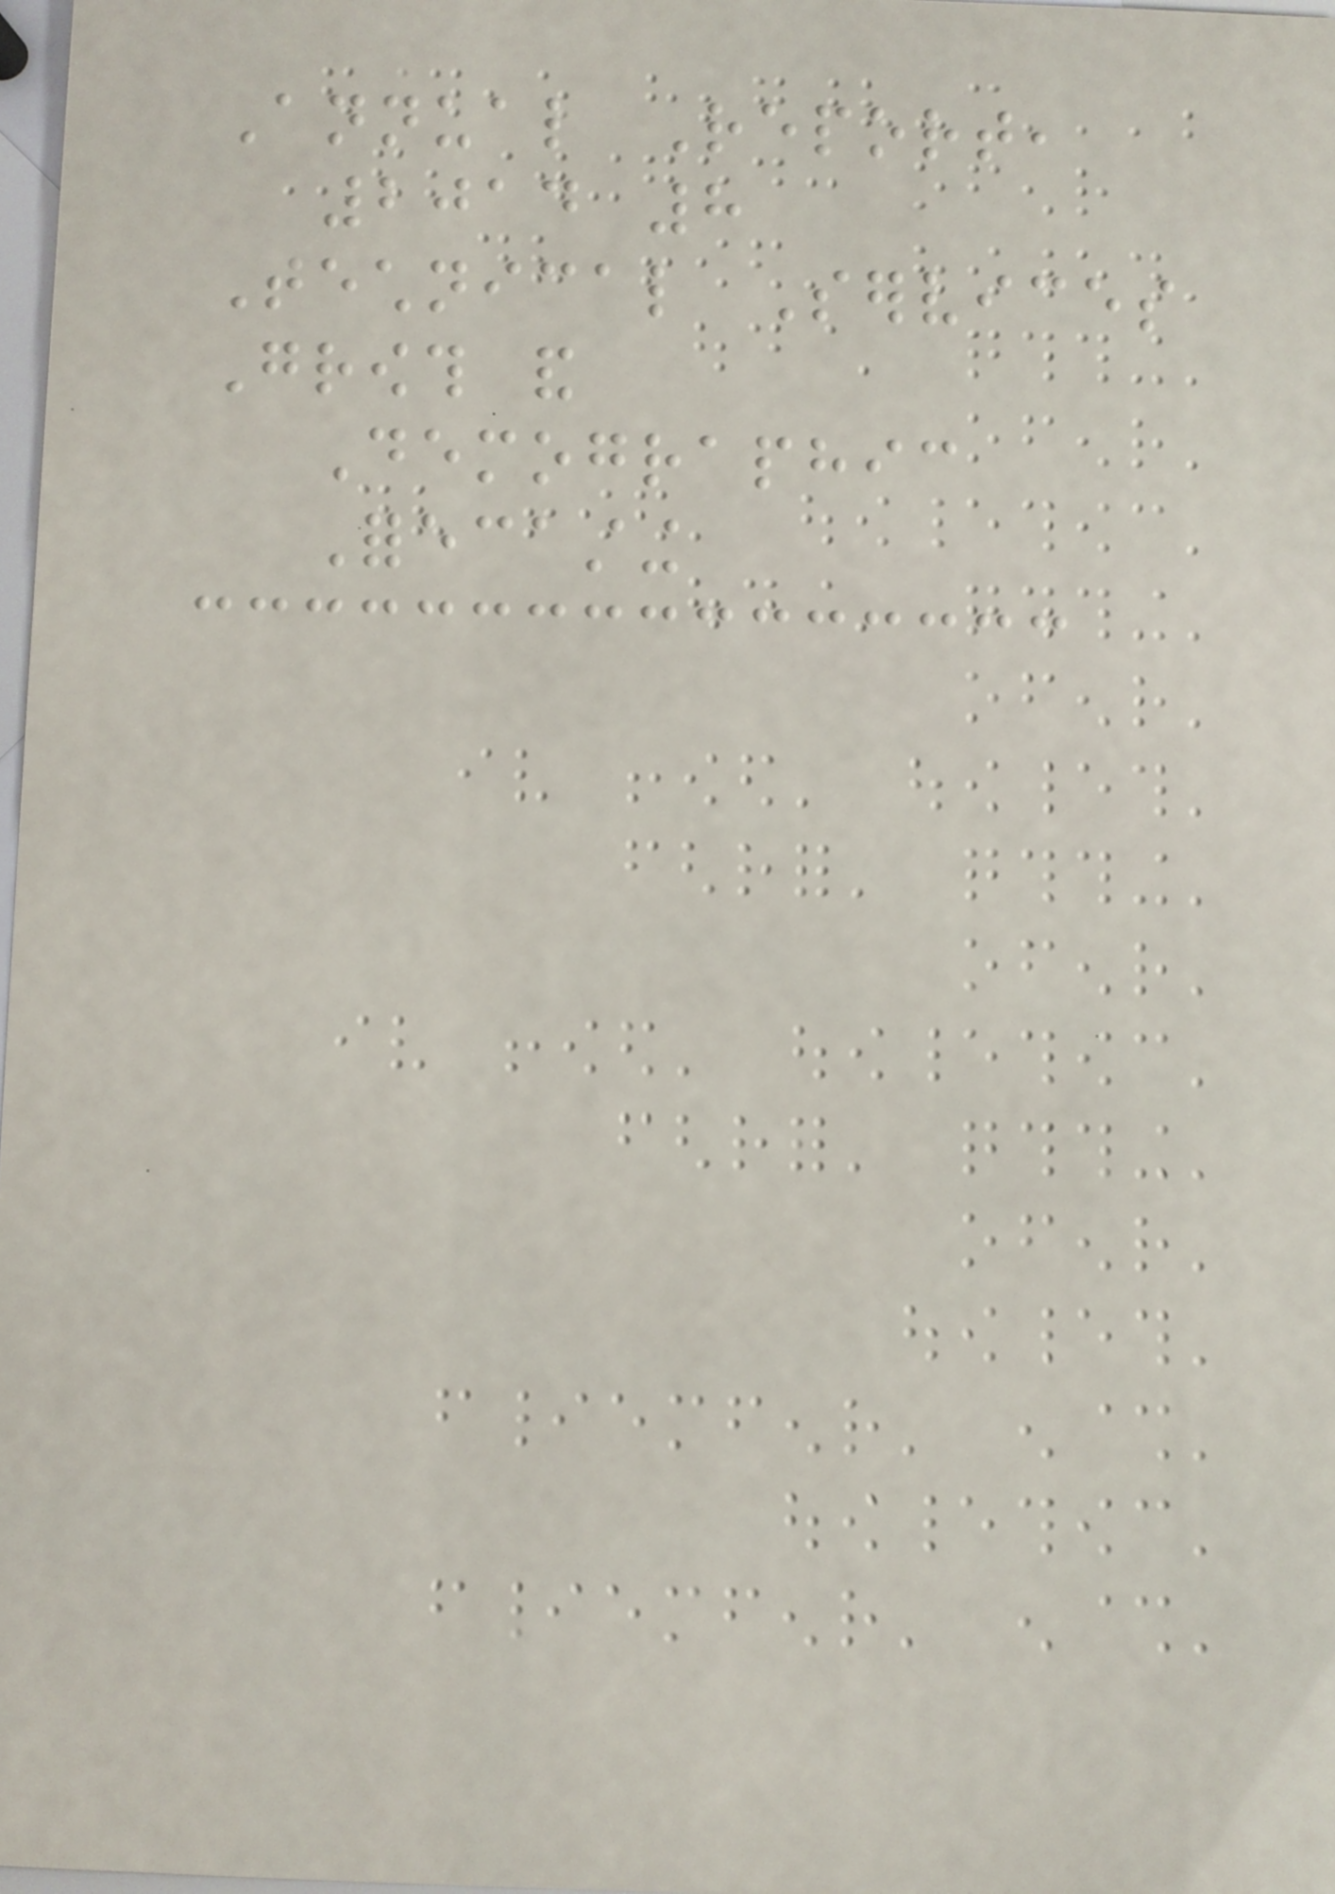Annual Report,
2014 8
Technical Services
Growth and
Demographic
Forecasting
